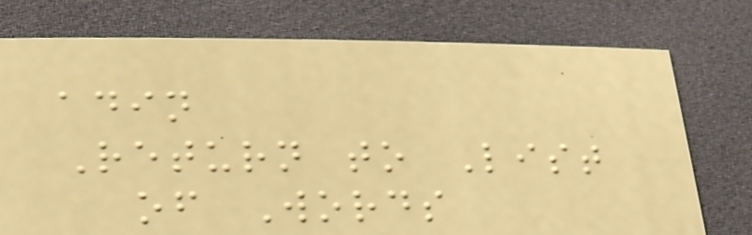adin
Return to List
of Words
